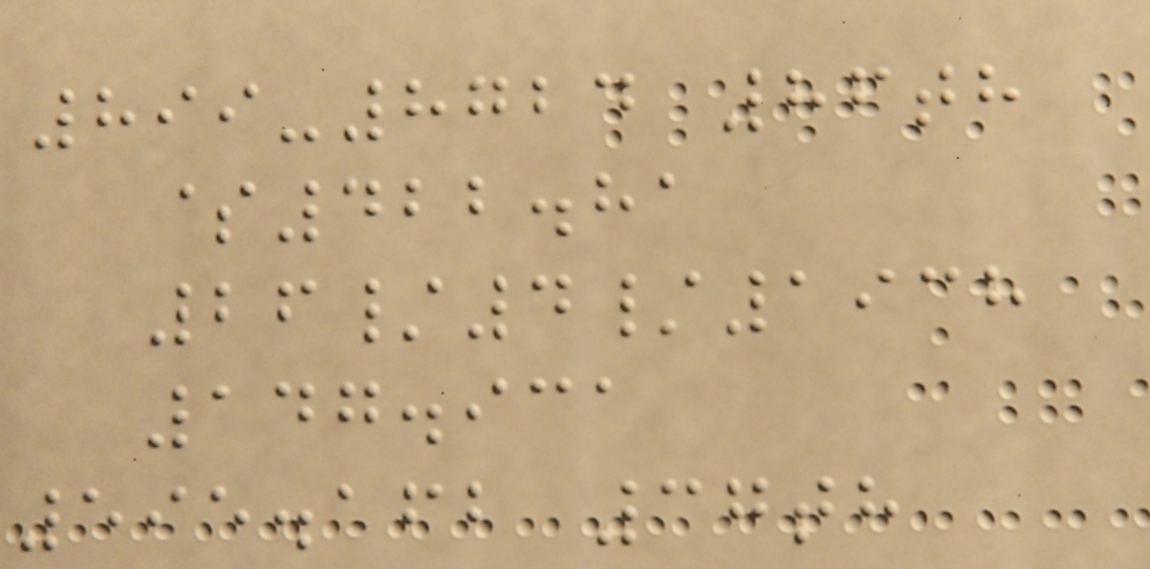899-8724 86th
$422.81
26/4/1938
147.931
595.162 37th
